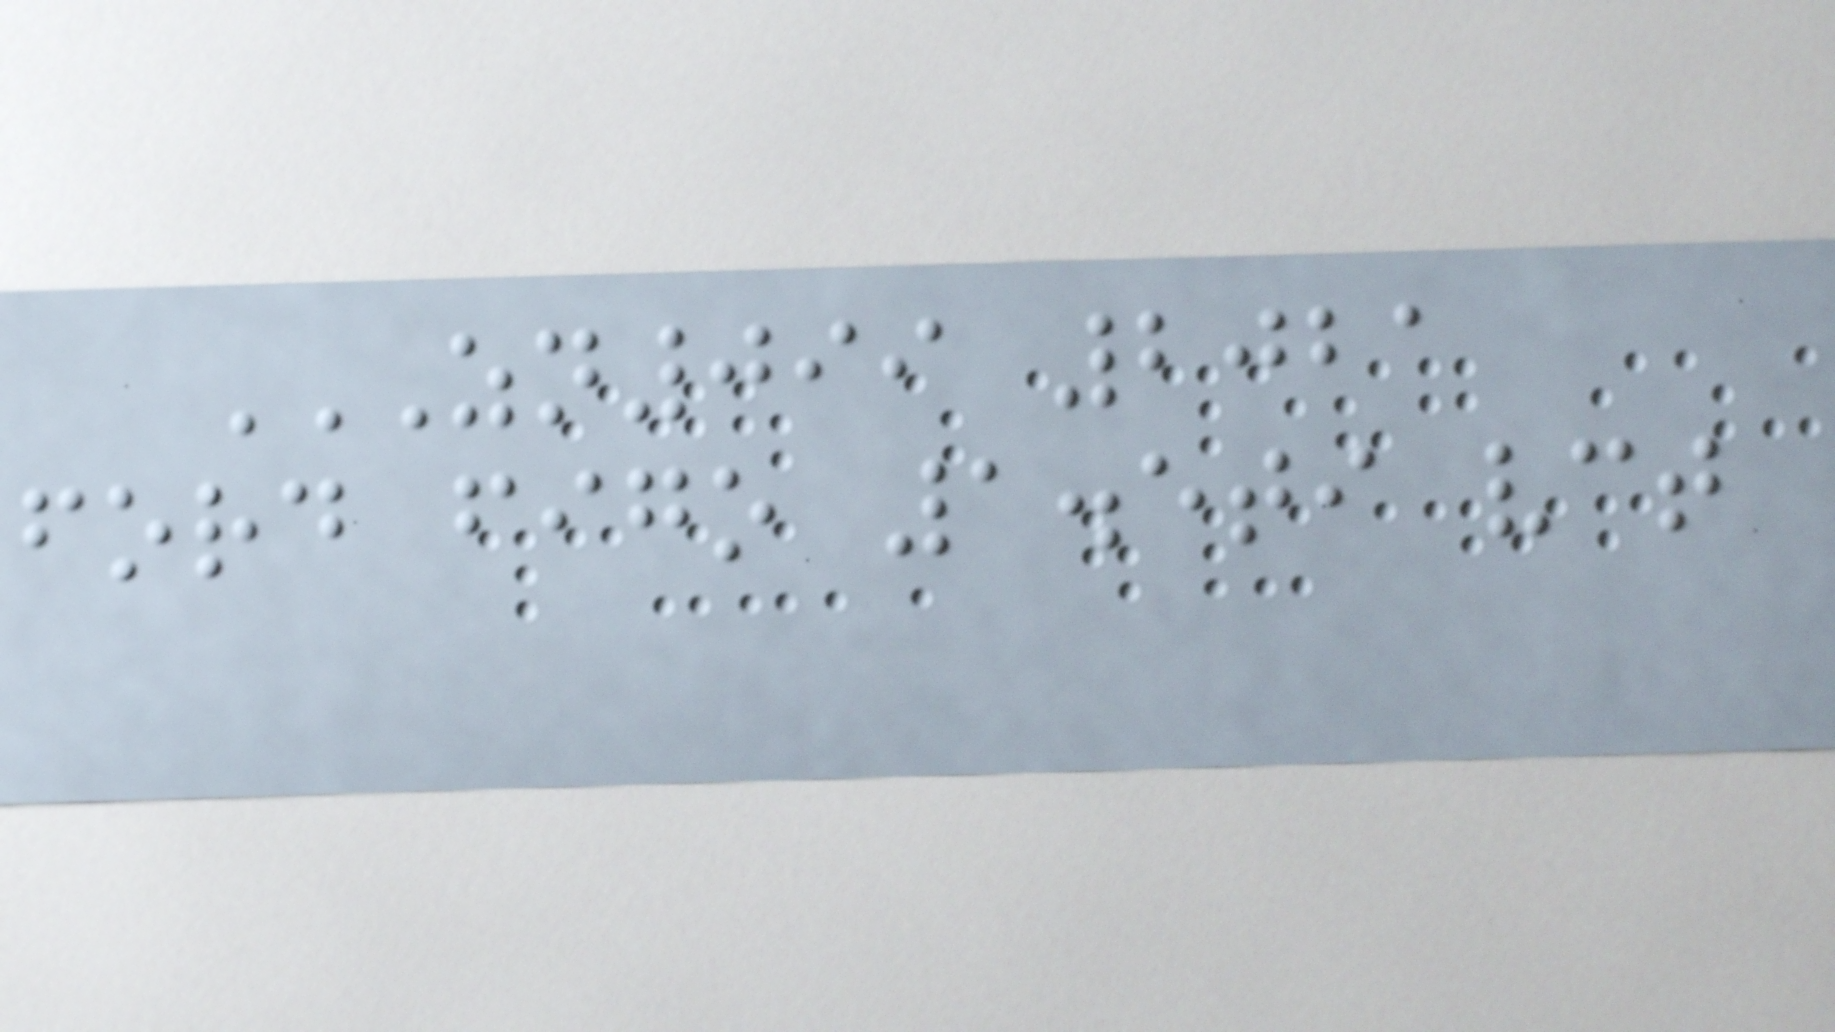ZN099 2021
FORD FIGO 1.5TI VCT
